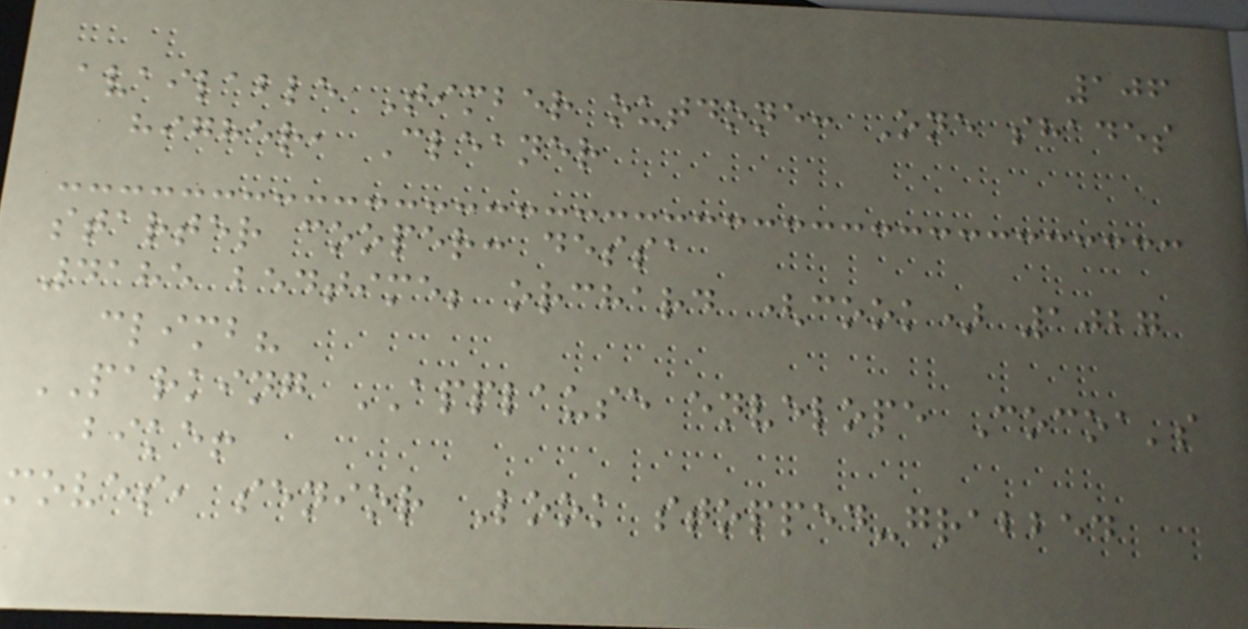106
available Timber outdone: One shades
higher, Cleaner
starter cooper: dessa
4185 bedtime; orchard (cook) 1027
climb?
PARKING APPLAUSE envelope Cocoa's
bike!
moves, senior Look stopped-grabbed
